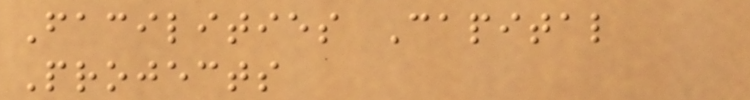Facilities Capital
Projects
